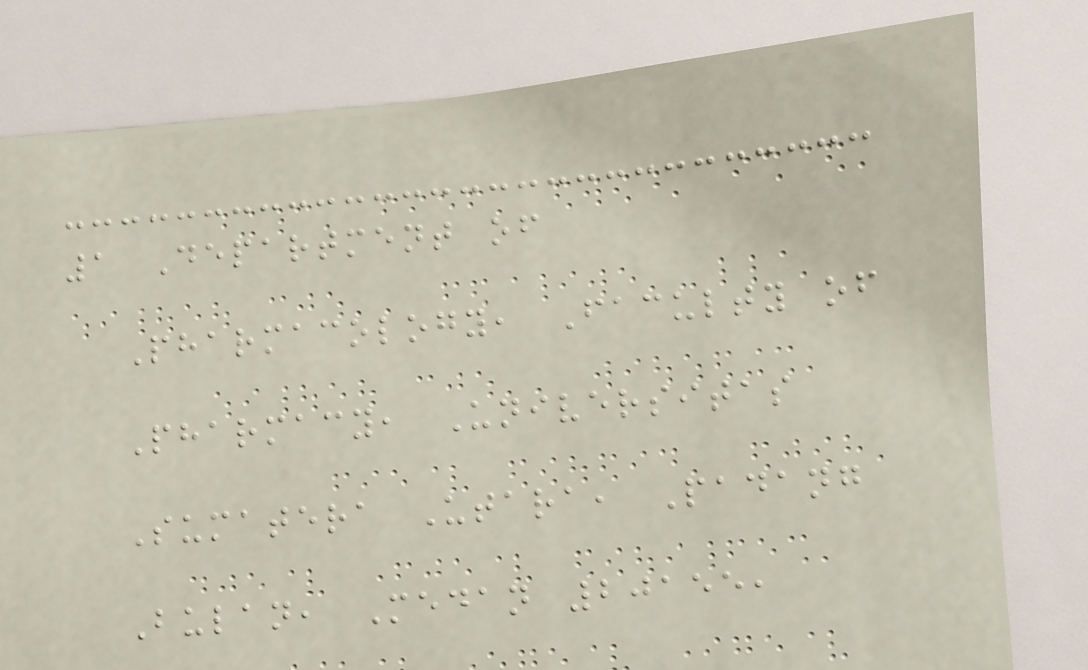1 Department of
Pharmacology, Faculty of
Pharmacy, Universitas
Sumatera Utara, Padang
Bulan, Medan 20155,
